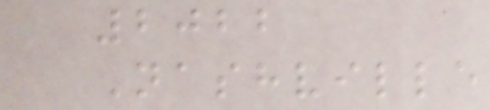2022
Nashville
